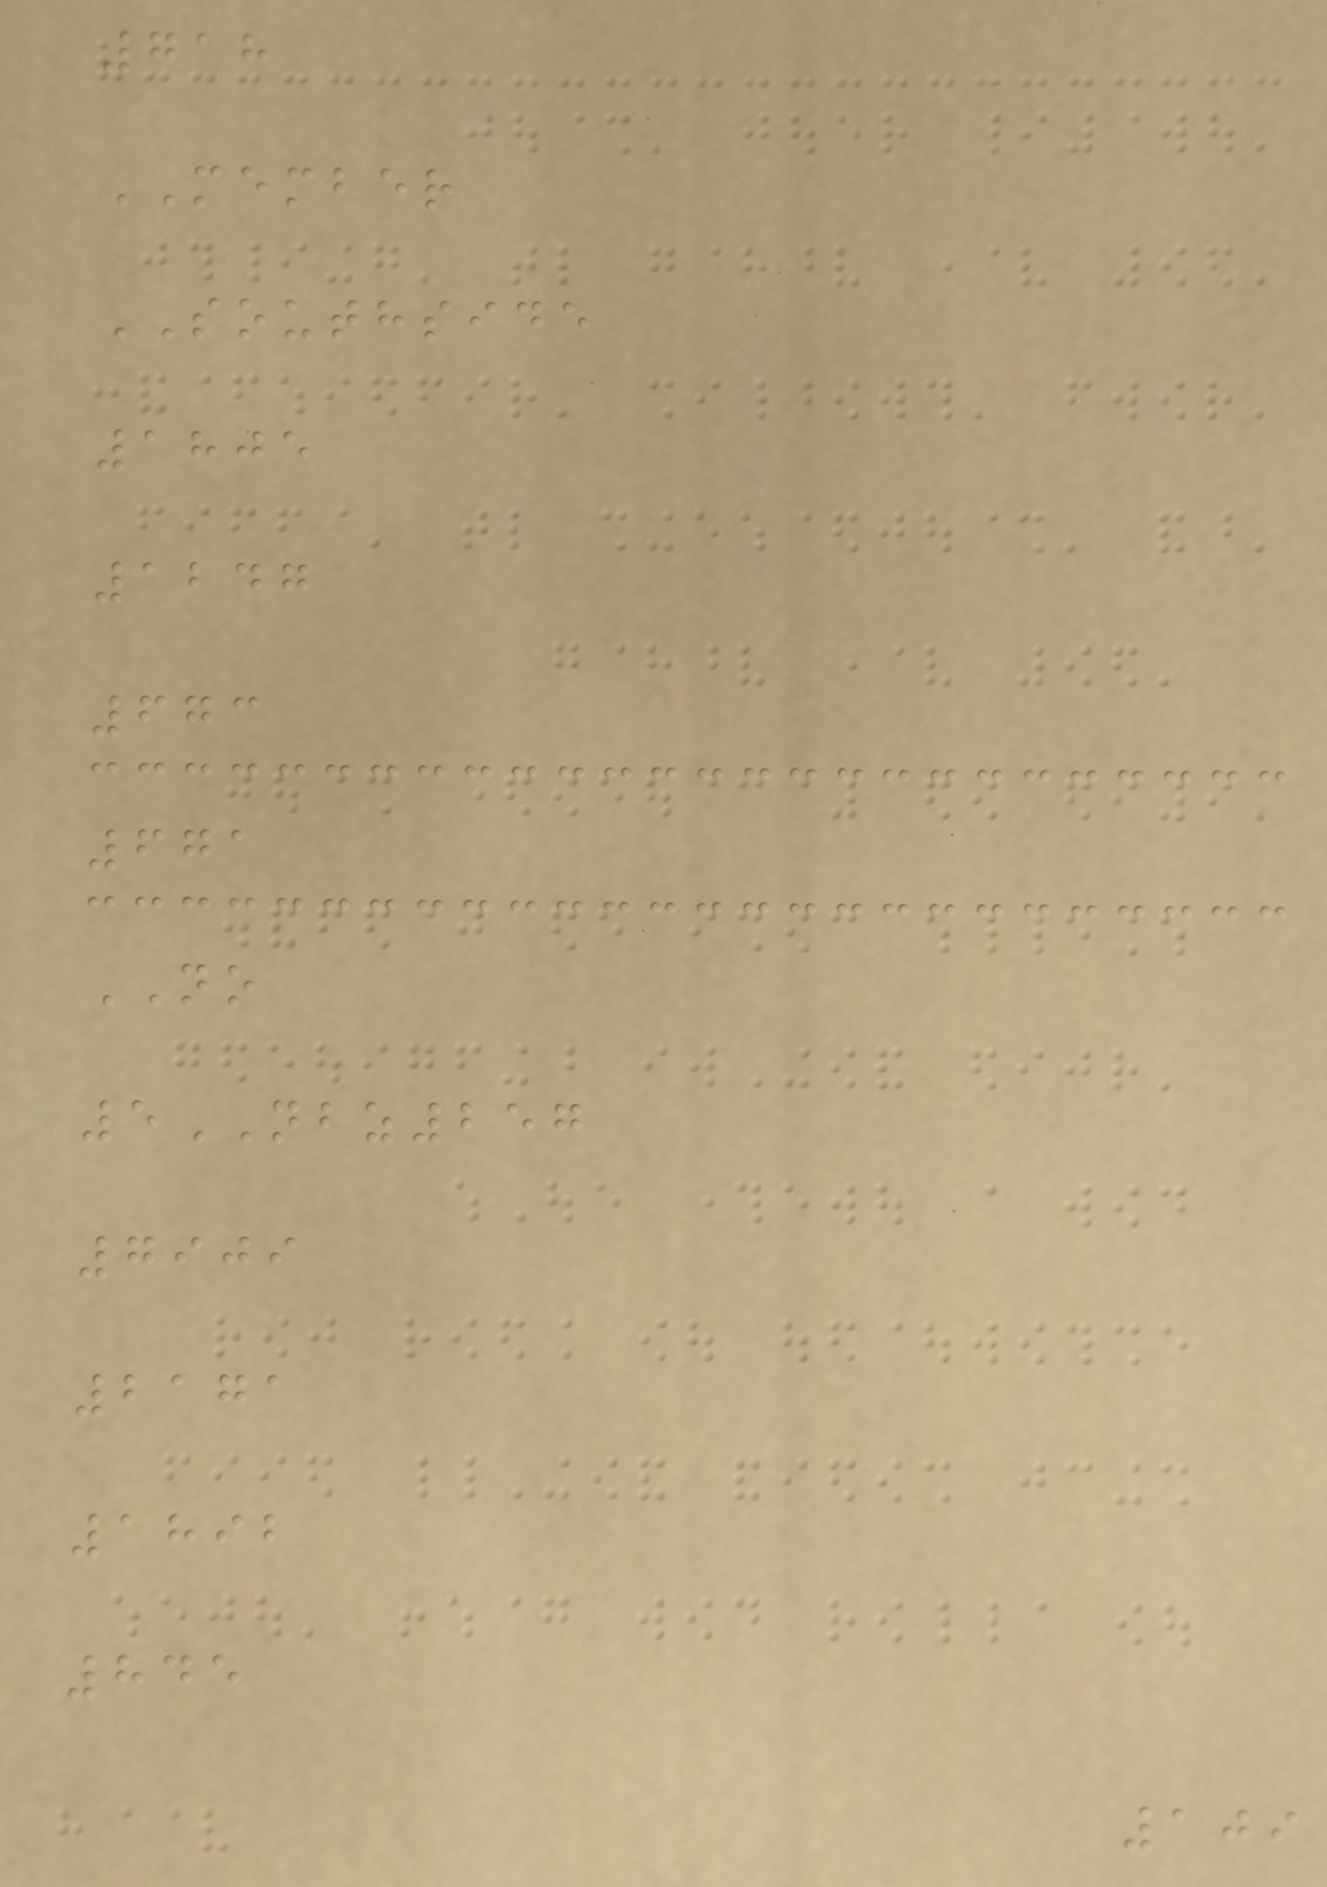718
MEMBER
SOUTHSIDE
1805
1247
673
671
NO
5NBZ257
7909
2171
1892
845
109
